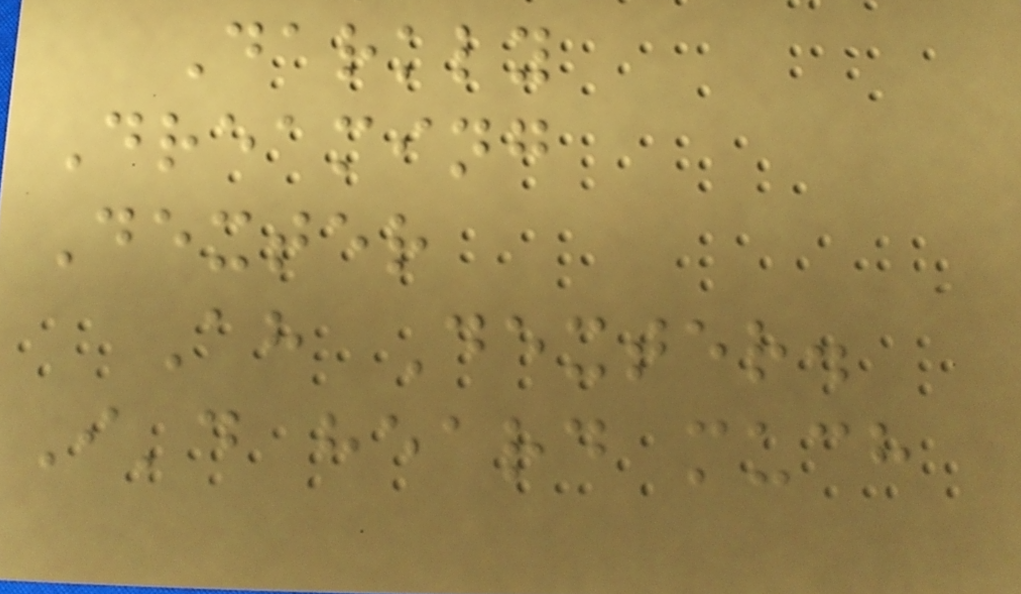Darkly
Dreaming
Dexter
Ah Dexter.
I'd heard much
